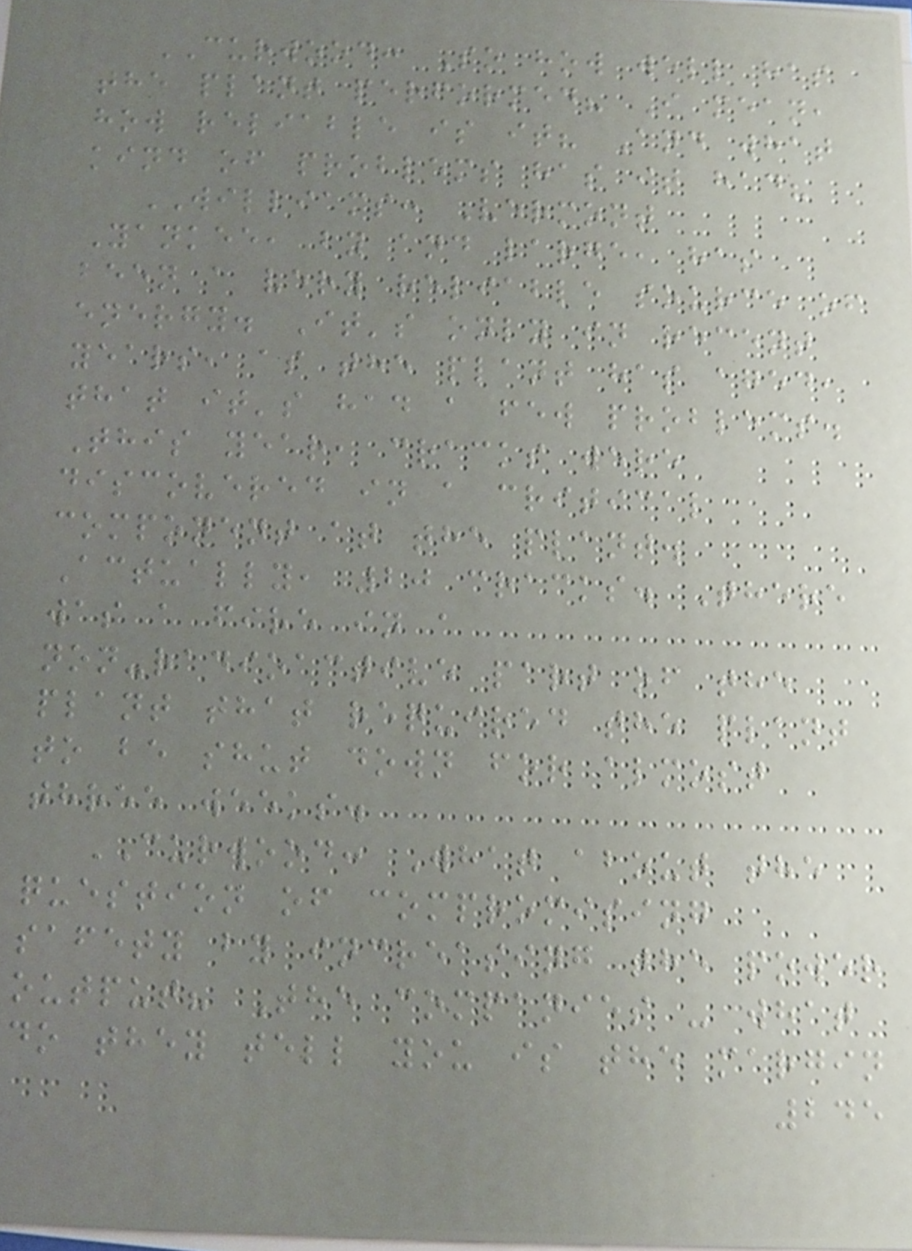CURWOOD: So how well has
the plant performed? I mean,
how reliable is it? And what
kind of problems has it had?
WILLIAMS: Vermont
Yankee, by and large, has
been a very reliable source of
energy. It's only in recent
years, as the plant has aged,
that it's had a few problems.
This year, cracks were
discovered in a critical
component at the plant.
Actually, 20 cracks. There
was a fire in a
non-radioactive part of the
plant that required the plant
to be shut down for almost
three weeks.
CURWOOD: What about the
question of compromising
safety by increasing the power
output? The companies - what
do they tell you is the margin
245
